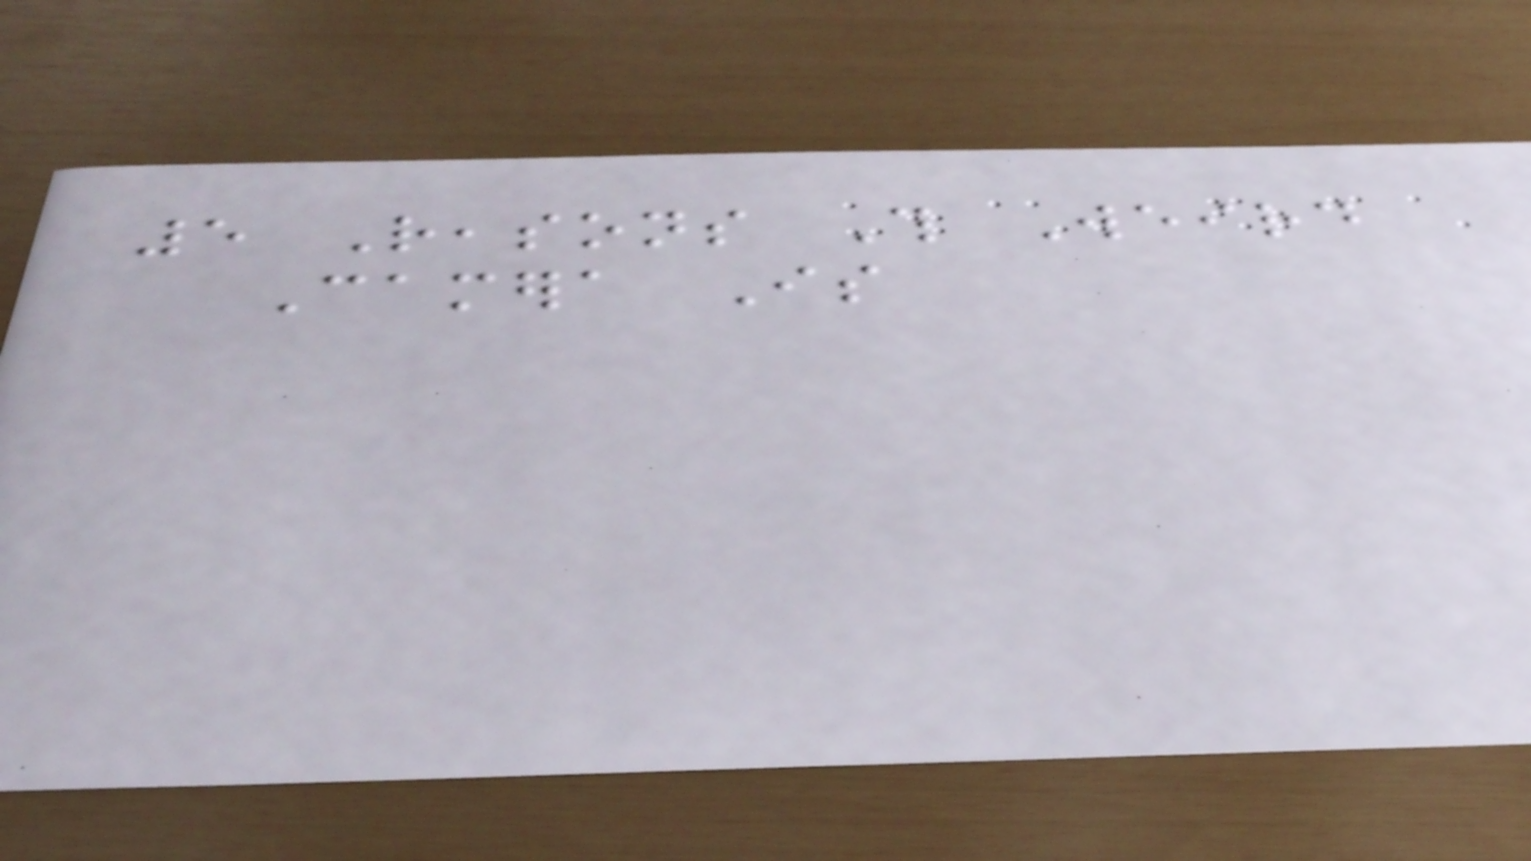5 Reasons This Weird
Camera Is
